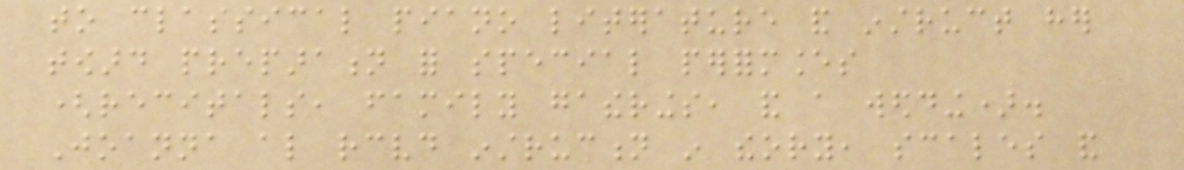to classical piano literature and instruct her
toward preparation for special performances
(recitals, family gatherings, and a wedding).
Joanna also received instruction in theory, scales and
